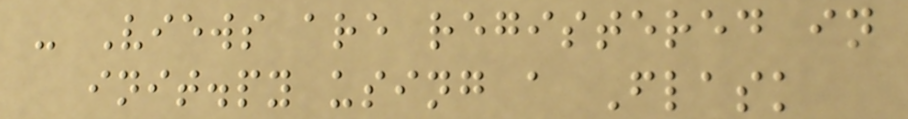- Views are registered in
init.py using a Flask
